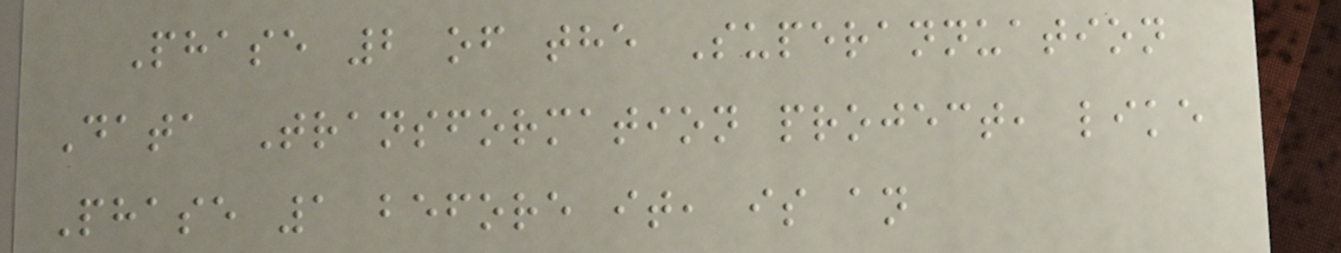Phase 2 of the Superannuation
Data Transformation project, like
Phase 1 before it, is an
